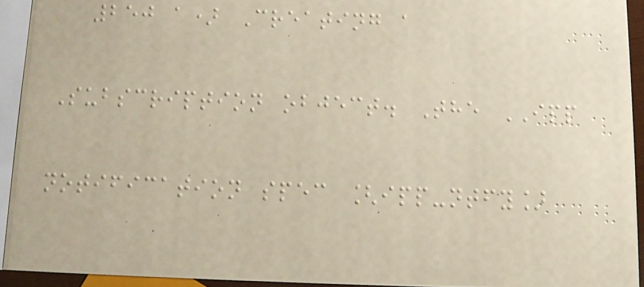250 a) Creating a
Subscription object. The IPP
notification spec [ipp-ntfy]
